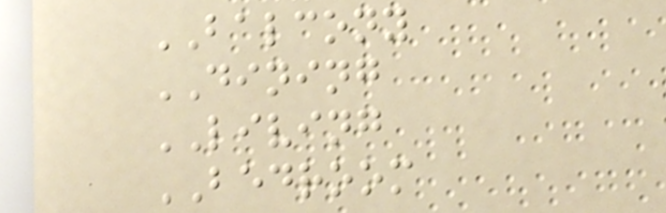BALCONY
DINING
LIVING
BEDROOM
